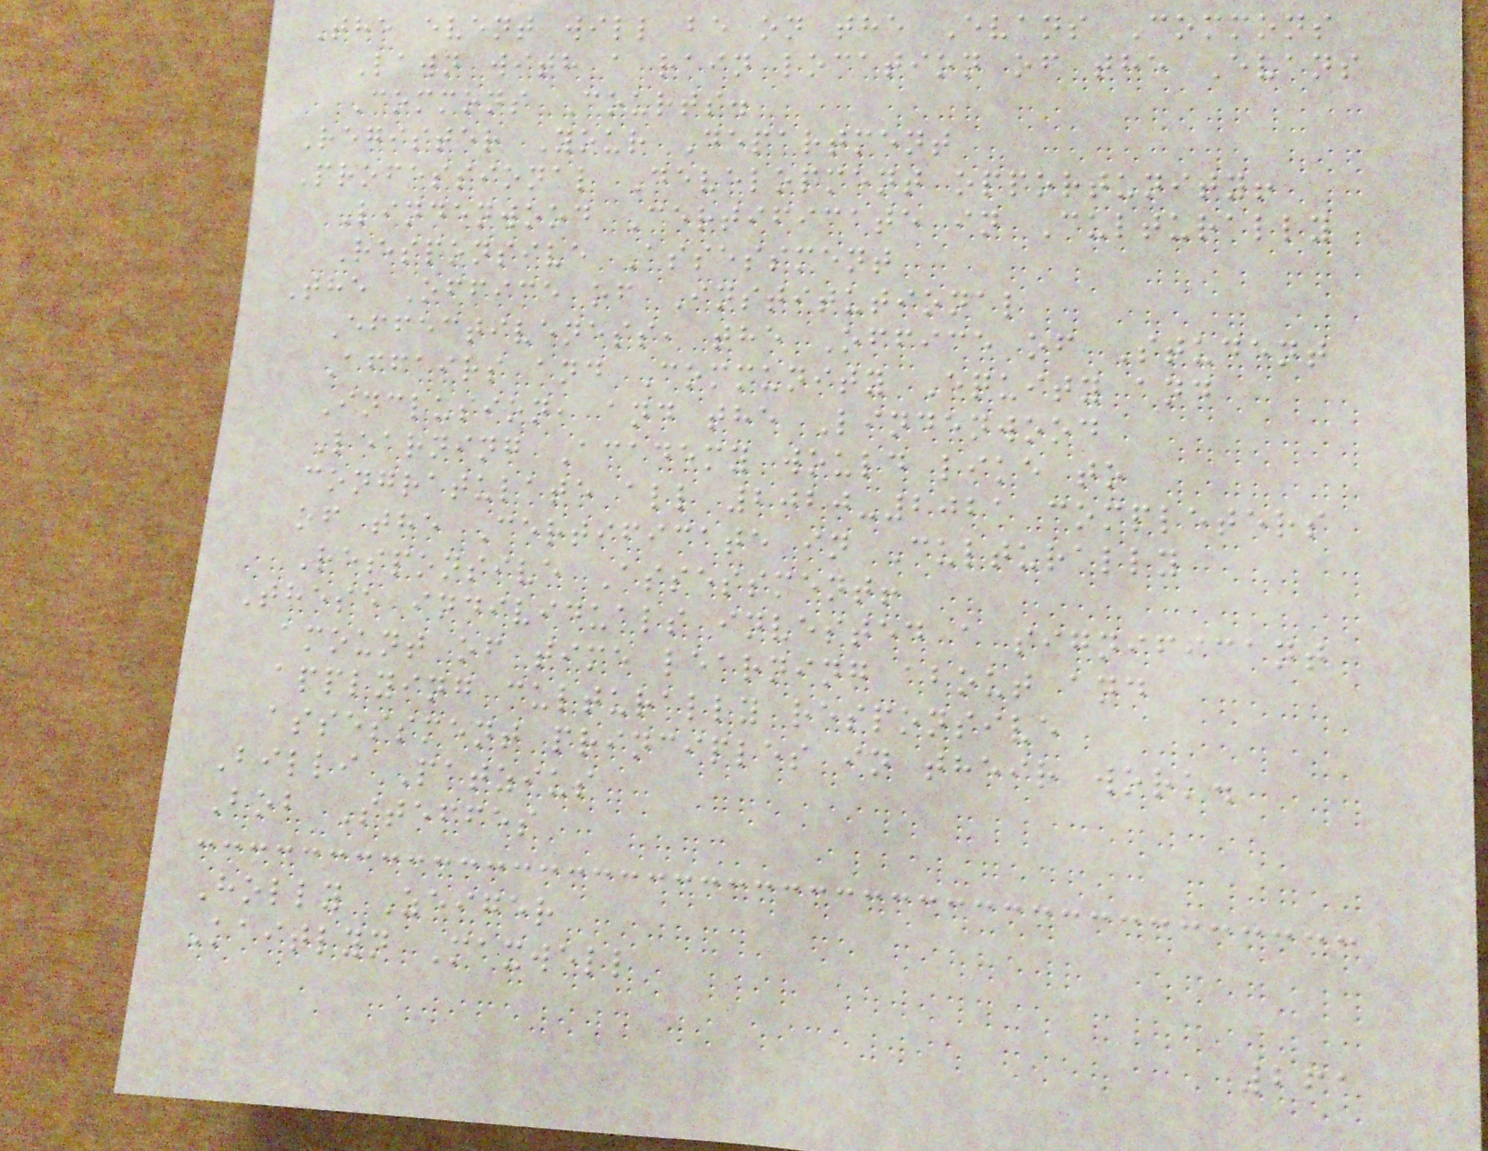The event will be on the Evans Commons
Lawn with a rain location of the Evans
Commons Courts.
Register Your Department
Professional Development opportunity!
Lindenwood Certificate in Culturally
Responsive Assessment
The Office of Institutional
Effectiveness, the Office of Student
Affairs and Community Equity and
Inclusion, and the Lindenwood
Learning Academy would like to
congratulate all 2020-2021 completers
of the Certificate in Culturally
Responsive Assessment!
These individuals invested a significant
amount of time learning about and
applying culturally responsive
assessment principles in their work.
Billi Patzius
Bob Steffes
Holly Zeiger
Kaitlyn Maxwell
261
